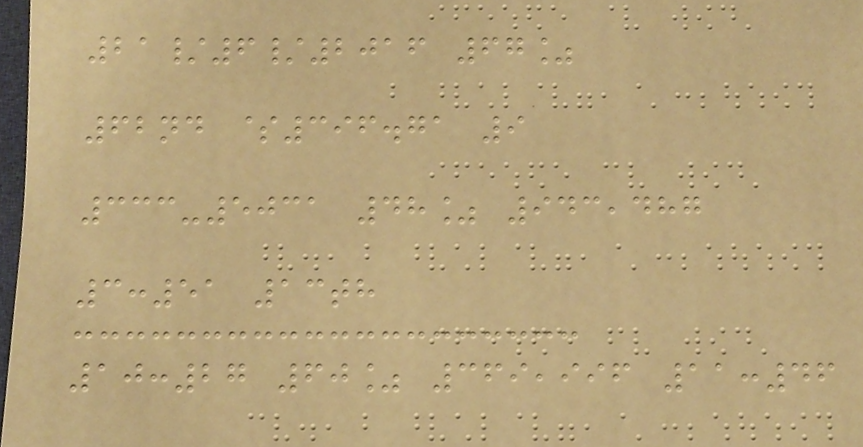21/6/2016 67%
62nd $396.71 9
333-5031 48% 943,487
3:51 13th
10:27 60% 369,996 11:46
